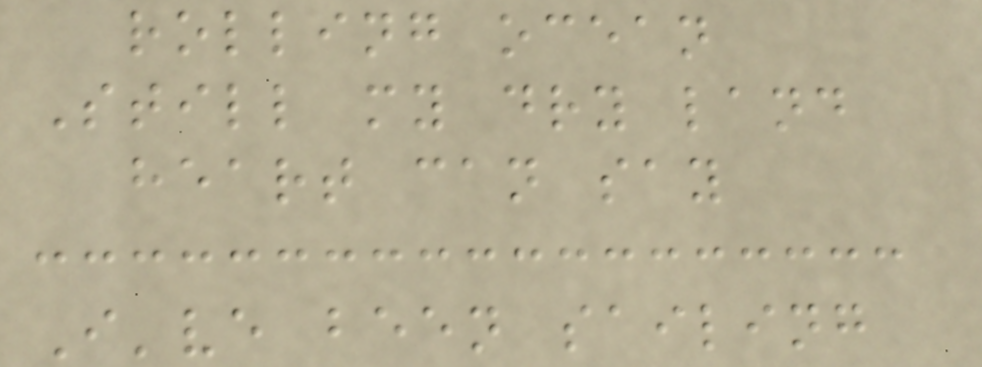rolling ocean
Still my dry land
heart can say
I've been sailing
